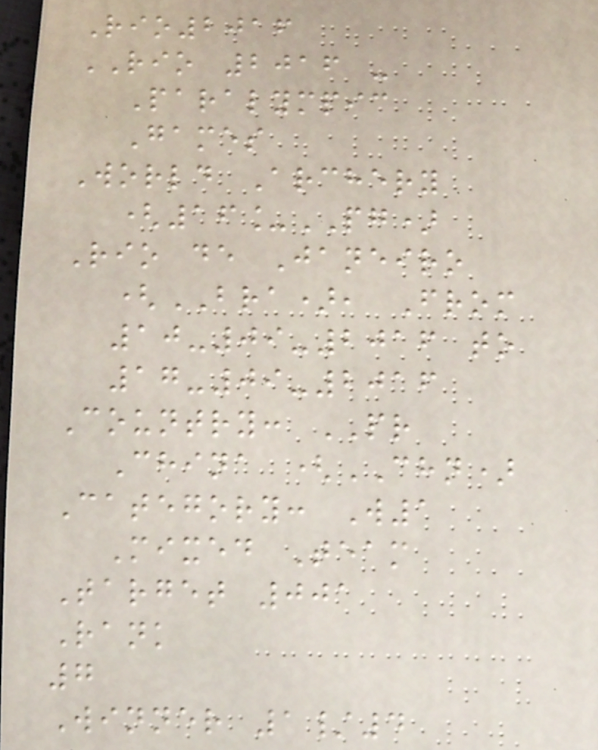Rio2016
RIO 2016 -
Paralympic
Games
World Archery
(16_PG)
Rio de Janeiro
(BRA), From
10-09-2016 to
17-09-2016
Country: PR
China (CHN)
Category: W1
Mixed Team
Target 001
Rank
7
Winner 1/4
